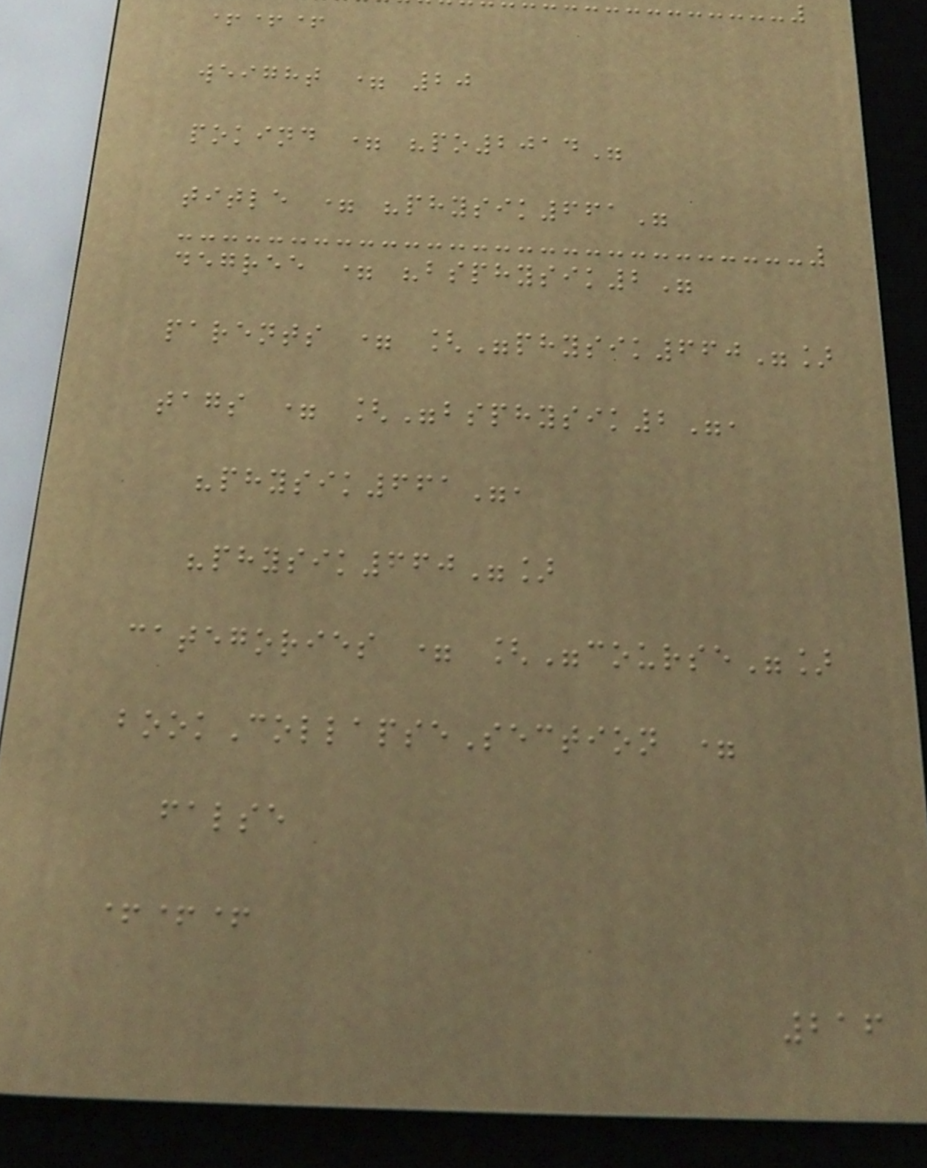+++
weight = 20
pokind = "po2014"
title = "physik661"
degree = "bsphysik2"
parents = ["physik660"]
tags = ["bsphysik2",
"physik661",
"physik660"]
categories = ["course"]
bookCollapseSection =
false
+++
216
